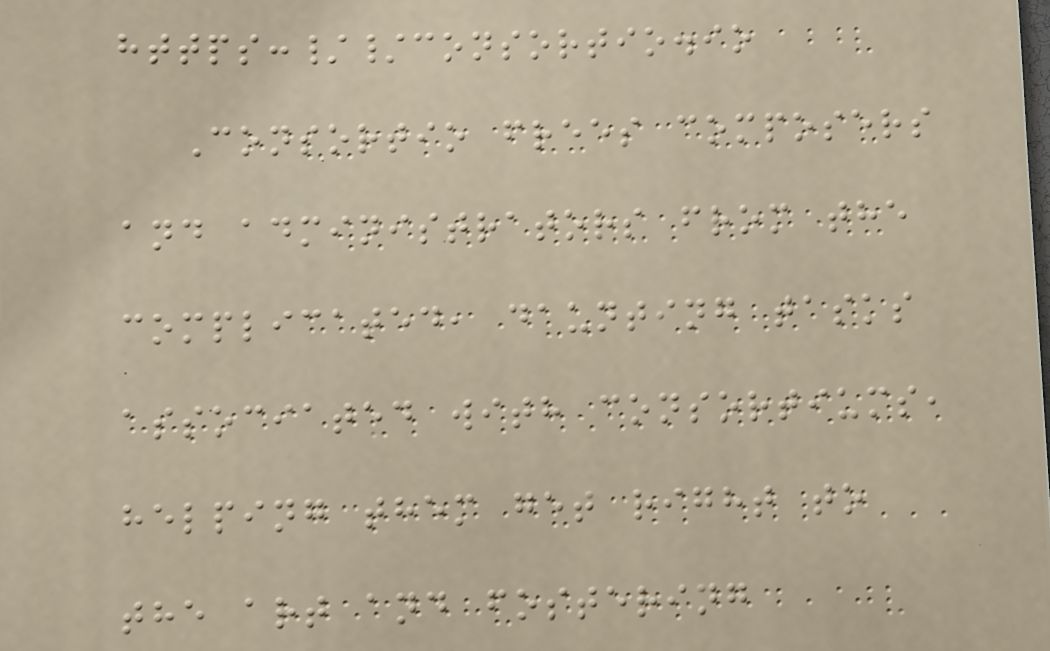https://consortio.io
Consortio frees composers
and administrators from the
complicated, daunting tasks
associated with consortiums,
helping them get right to
the art and fostering
